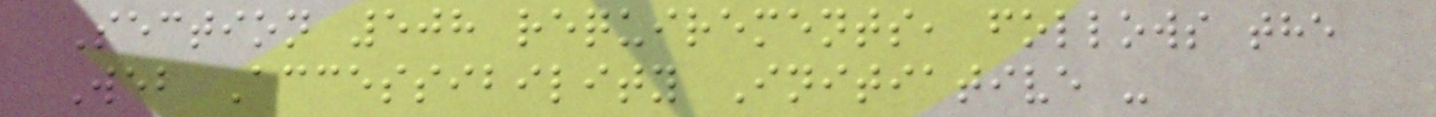Section 508 requirements, follows the
Web Accessibility Initiative -
